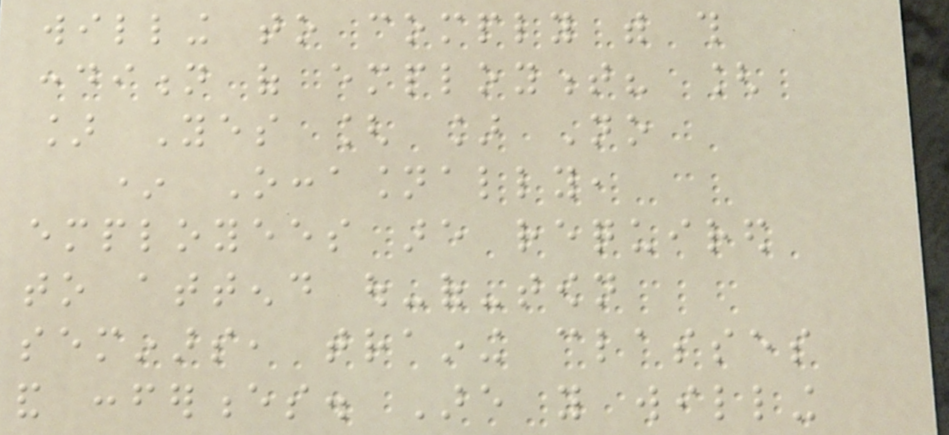willing to comply with this
condition of employment? [
] Yes [ ] No
* Occasionally,
employees are required
to attend out-of-town
seminars, training classes
and conferences. Are you willing
